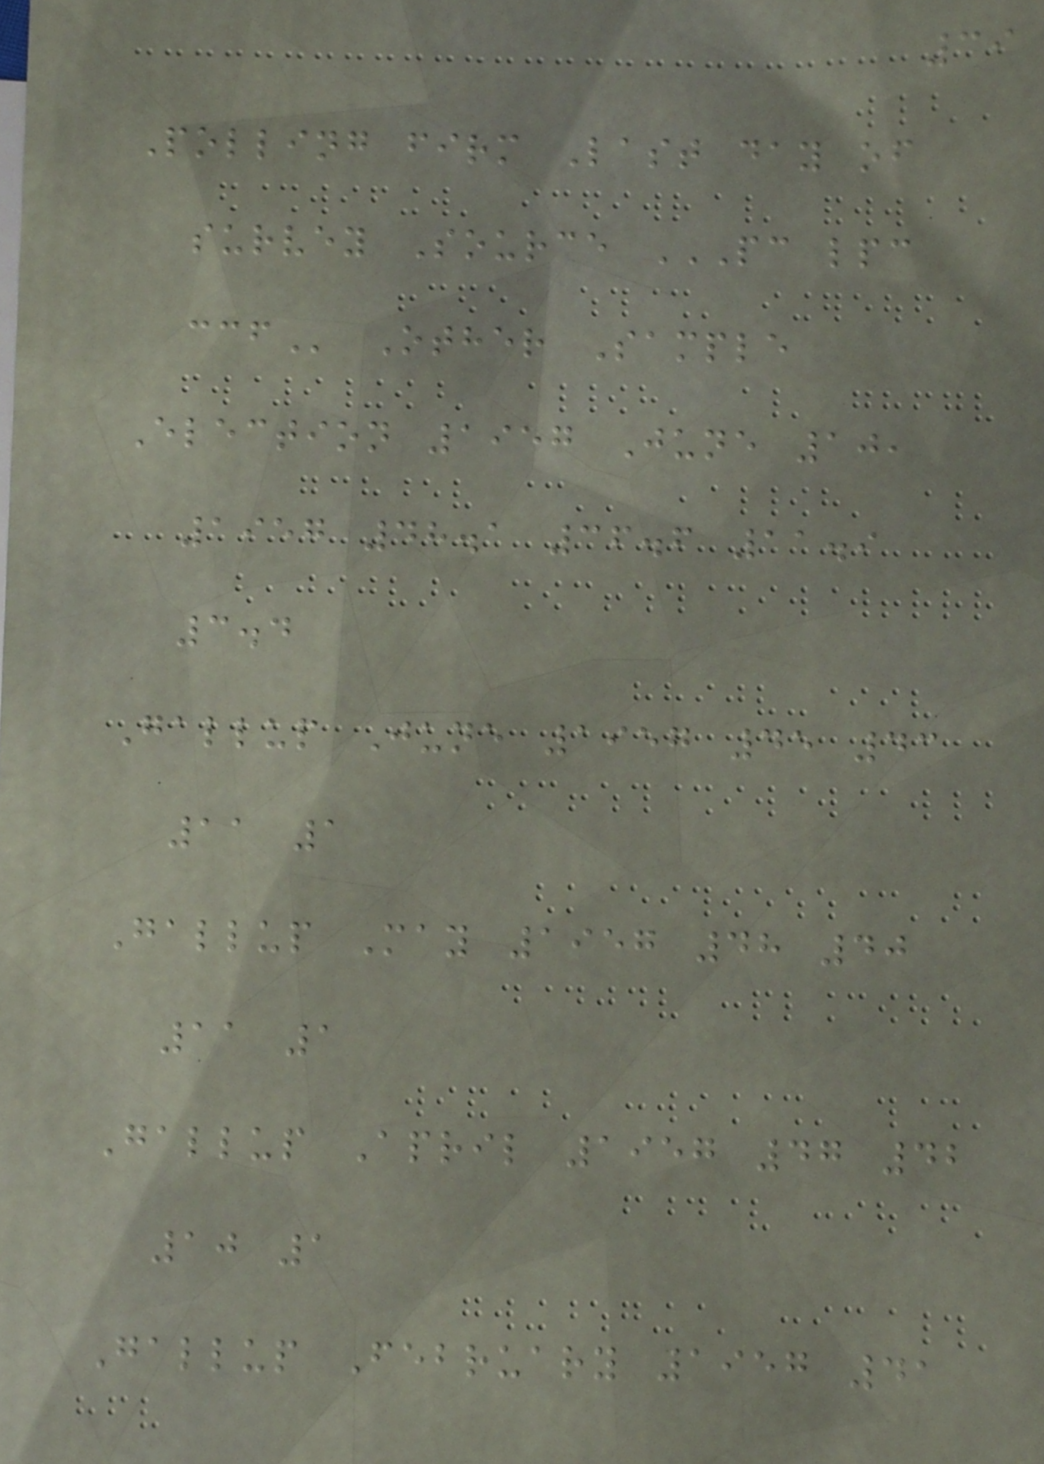39
Polling firm Last day of
survey Source PC LPC
CCF Other Sample
Election 1957 June 10,
1957 48.1 36.6 11.9
3.4
Gallup June 1957 45 43
11 1
Gallup May 1957 48 40
11 1
Gallup April 1957 47 42
10 1
Gallup February 1957 41
